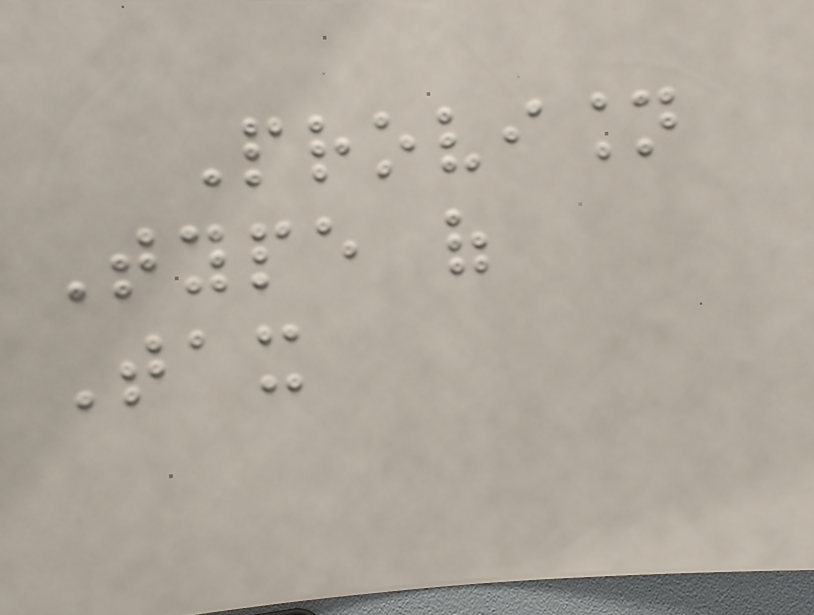Provision
Type of
Tax
